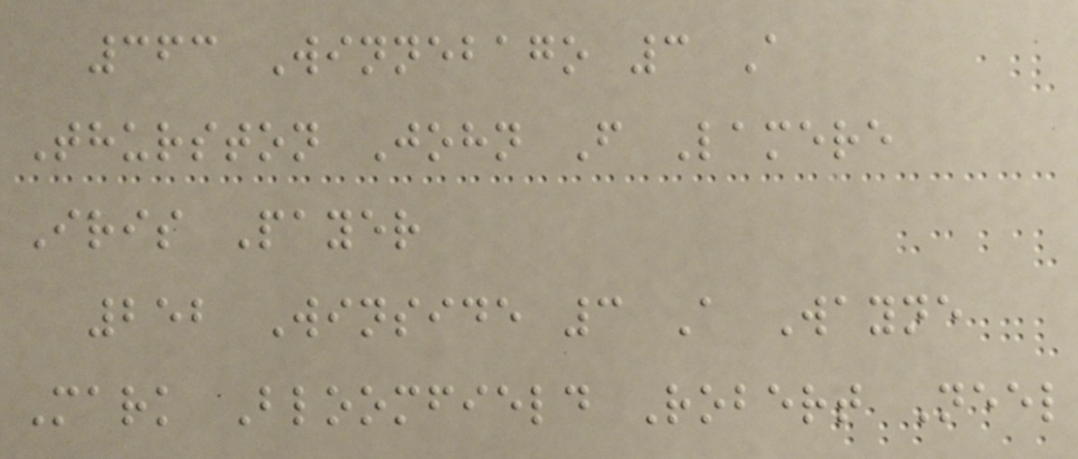363 Winnebago 3 A
Thurston John F Lamere
Iris Payer
252 Winside 3 A Wayne
Mark Bloomfield Robert Neel
